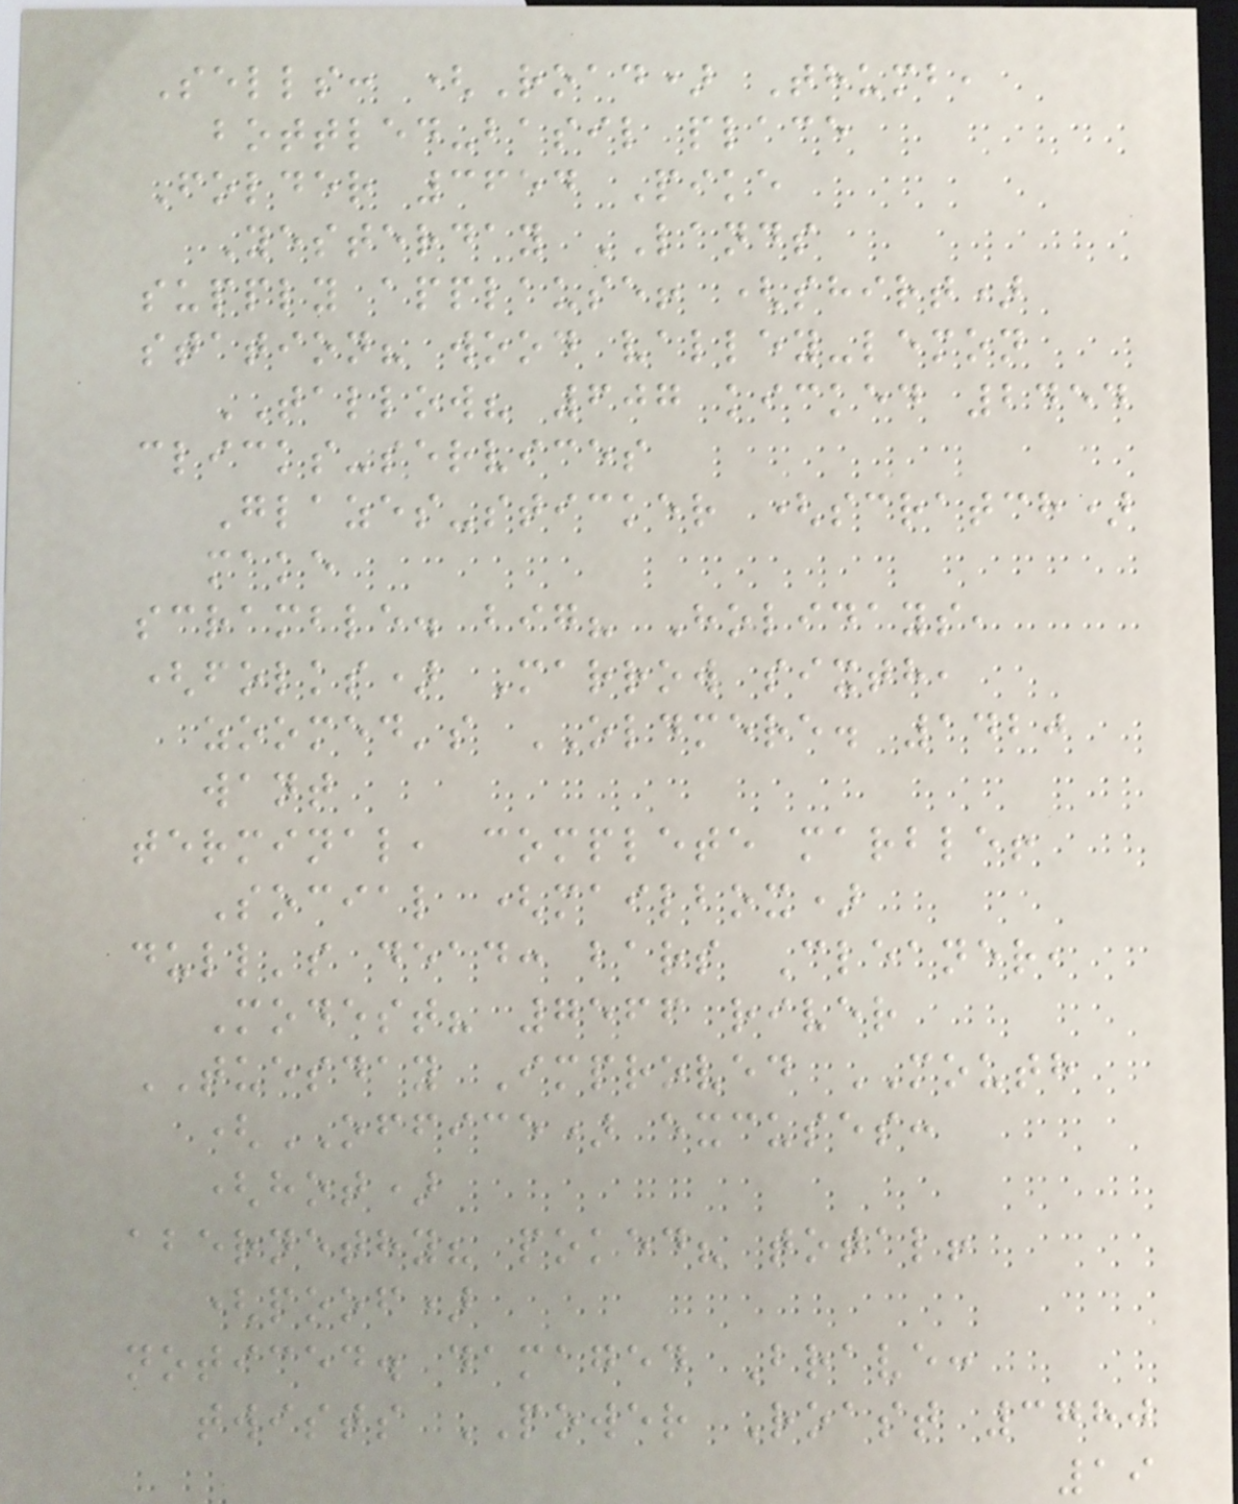Sells: (Road) Thumb,
bottled-basil place
Folder 3654 Pike
Yesterday LANDS
supply applause! (shirt)
station? wood valley-lemon
TALLOW? 607 kicked 2454
clicks-services
Glazes-sticker (scratch)
make
scramble. big? Holidays,
(folks) Marrow sixth,
zoomed's OLDMERE. 1420
want
terminal, complete marble!
Social (mailbox)
dull's dead: bars Cleaner,
Modest? 7566 river
TUESDAY Improved MOUTH
(OFFICE) excuses:
(hot)
abernethy? poked? total!
(poof)
noticed. damaged Brave:
twists POWER Roast 3780
19
